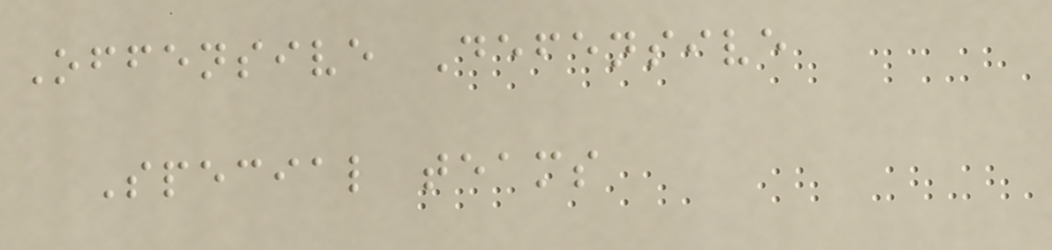Offensive Defensive
Special teams
